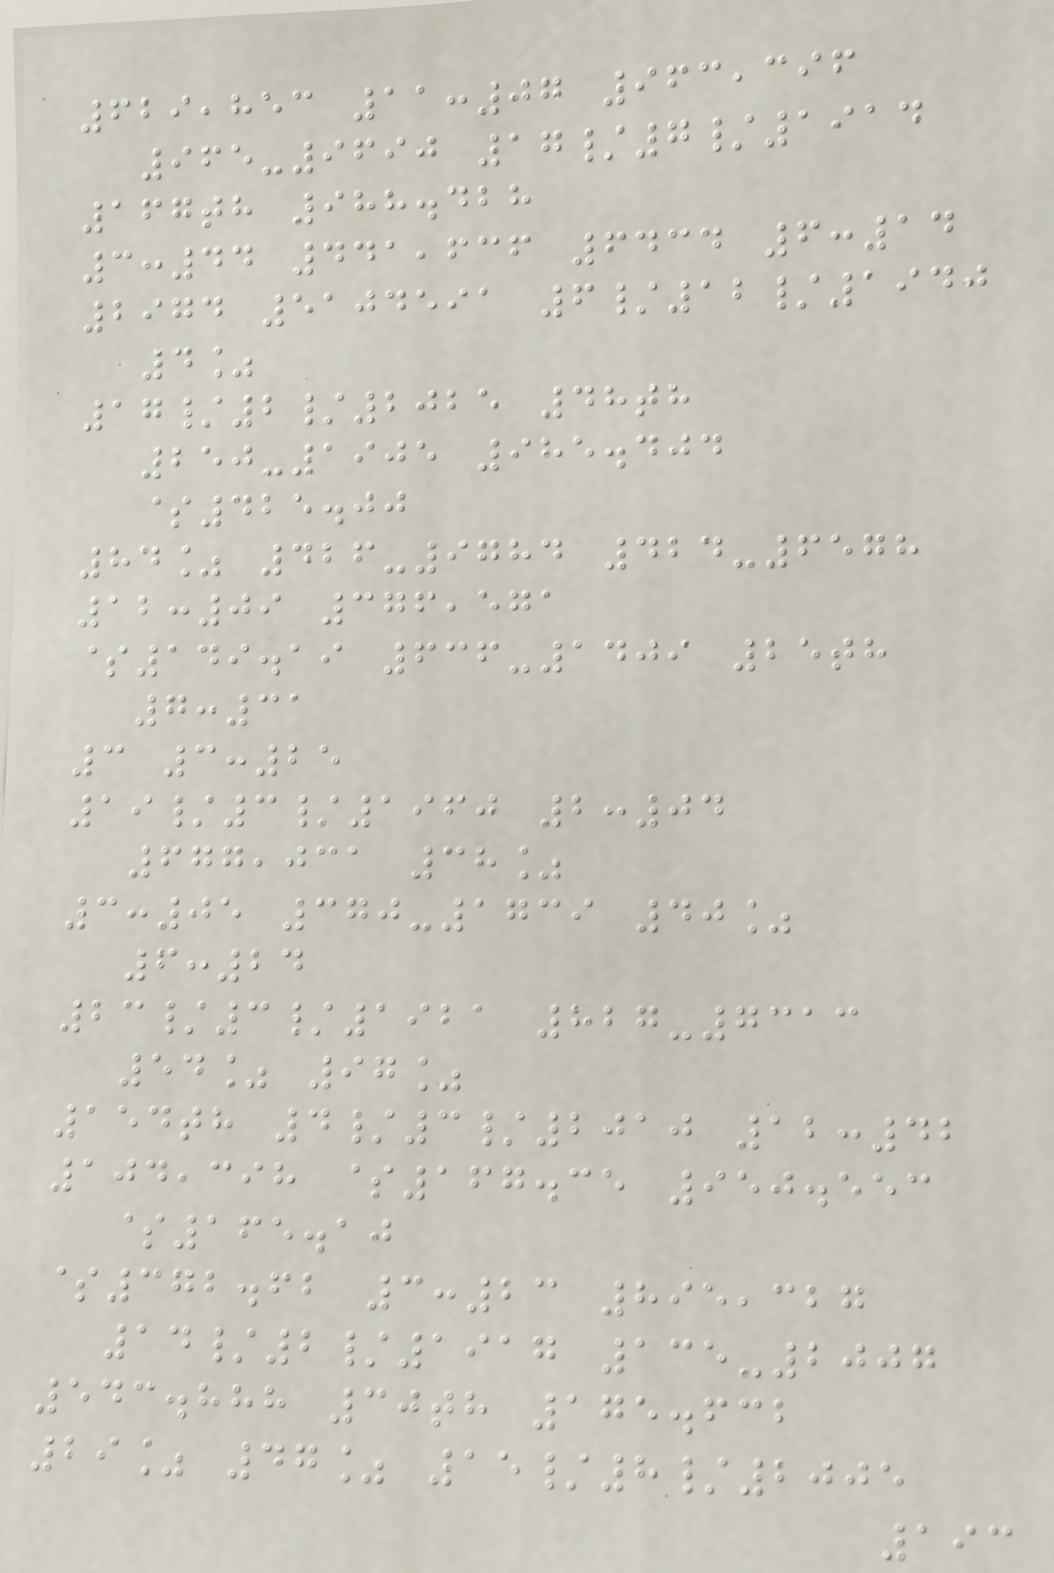629,853 11:07 963,396
965-9690 17/7/1914
167th 988.428
3:44 441,636 6434 6:14
2974 5104591 6/12/1940
4%
17/2/2025 48th
250-1905 985.404
$425.00
84% 426-9784 424-6578
12:09 376,571
$149.19 636-1409 25th
7:31
3 3:25
19/3/1960 2:04
677,031 38%
3:05 370-1739 40%
6:24
23/3/1921 827-7313
54% 97%
154th 4/3/2010 12:42
104,398 $167.35 950.553
$165.10
$372.62 3:23 895,327
14/2/1917 135-2007
543.888 30th 175.632
29% 47% 15/8/2005
193
